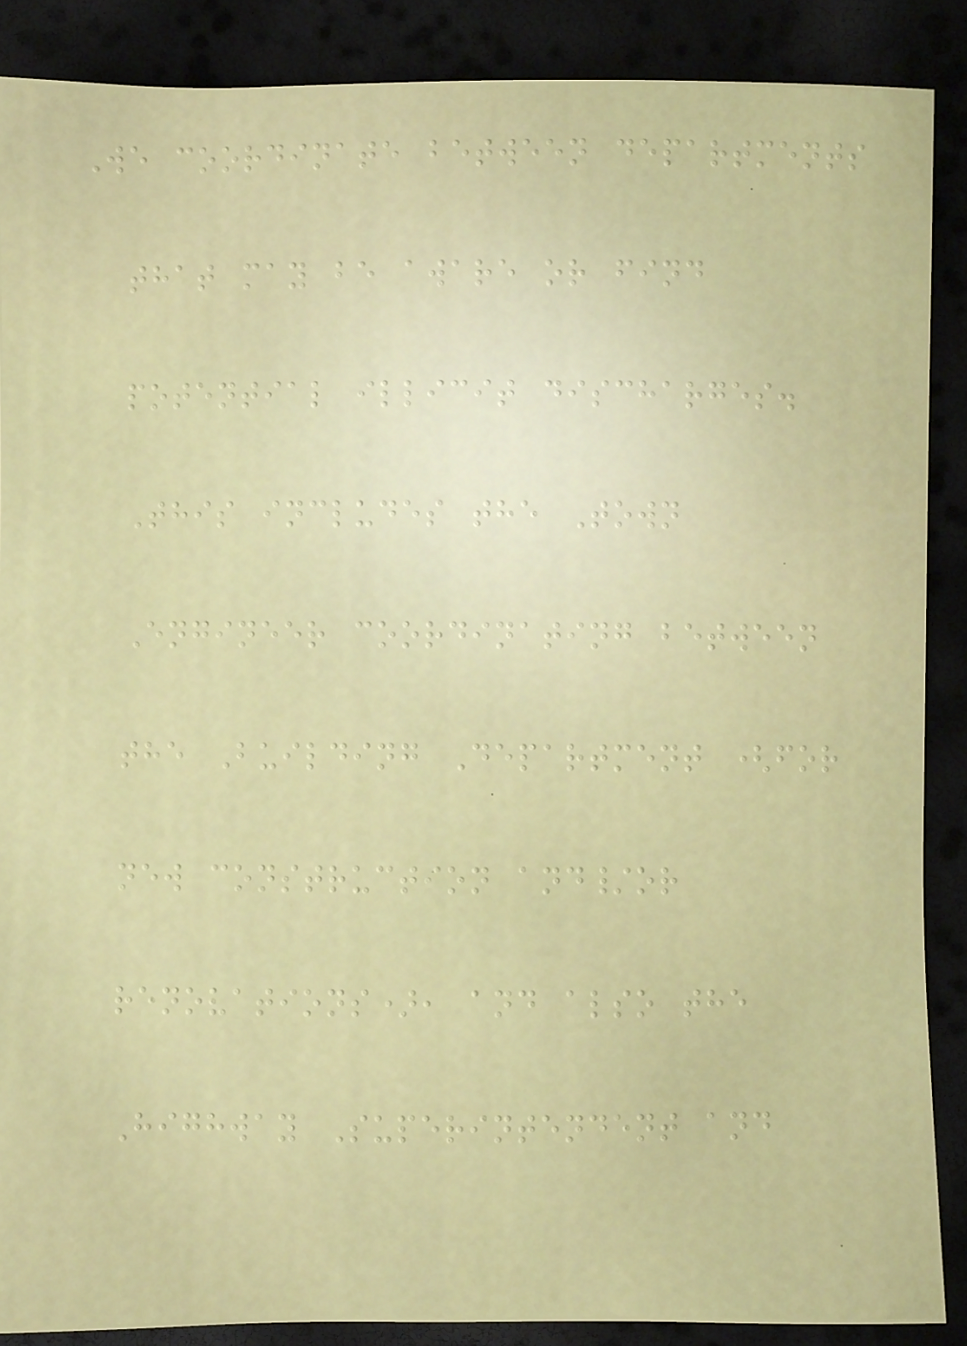We coordinate between departments
that may be aware or find
potential illicit discharges.
This includes the Town
Engineer coordinating between
the Building Department (for
new construction and/or
renovations), and also the
Highway Superintendent and
